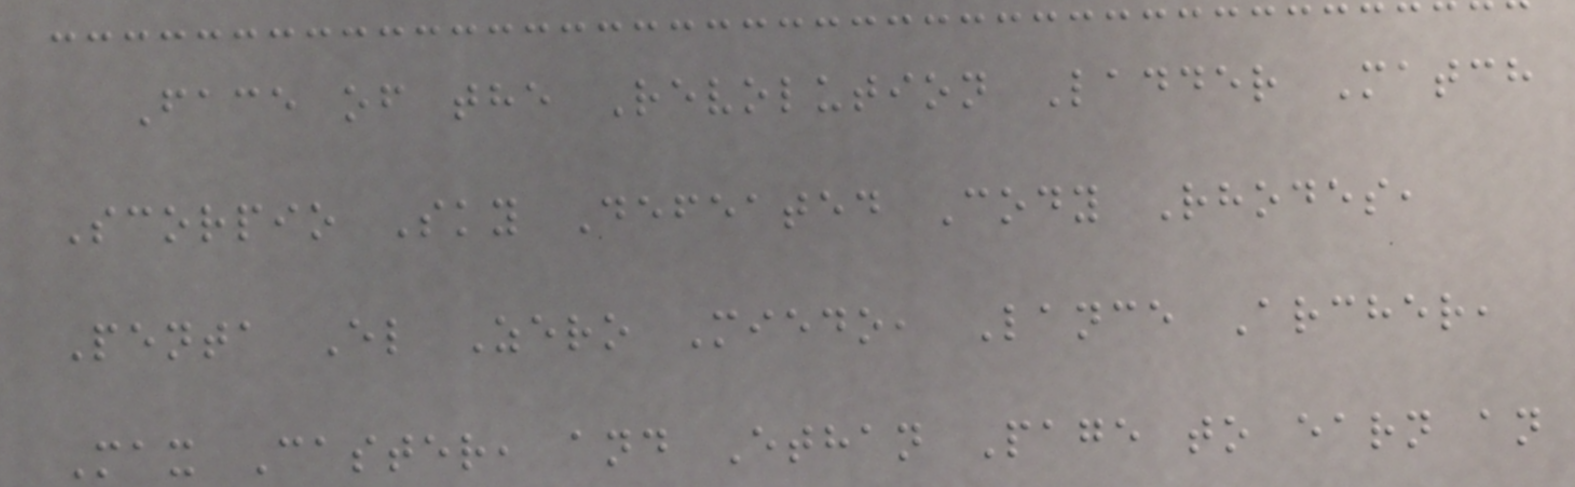Face of the Revolution Ladder Match
Scorpio Sky Defeated Cody Rhodes,
Penta El Zero Miedo, Lance Archer,
Max Caster, and Ethan Page to earn an
